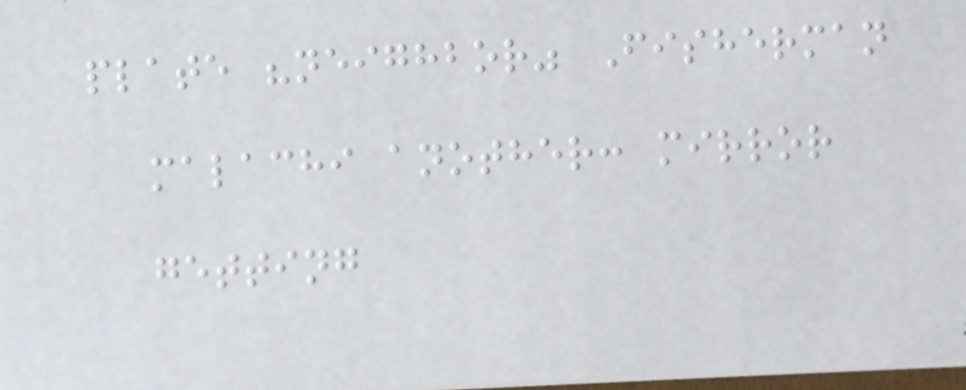plate "neighbor" Fisherman
malachi another: mirror
getting
